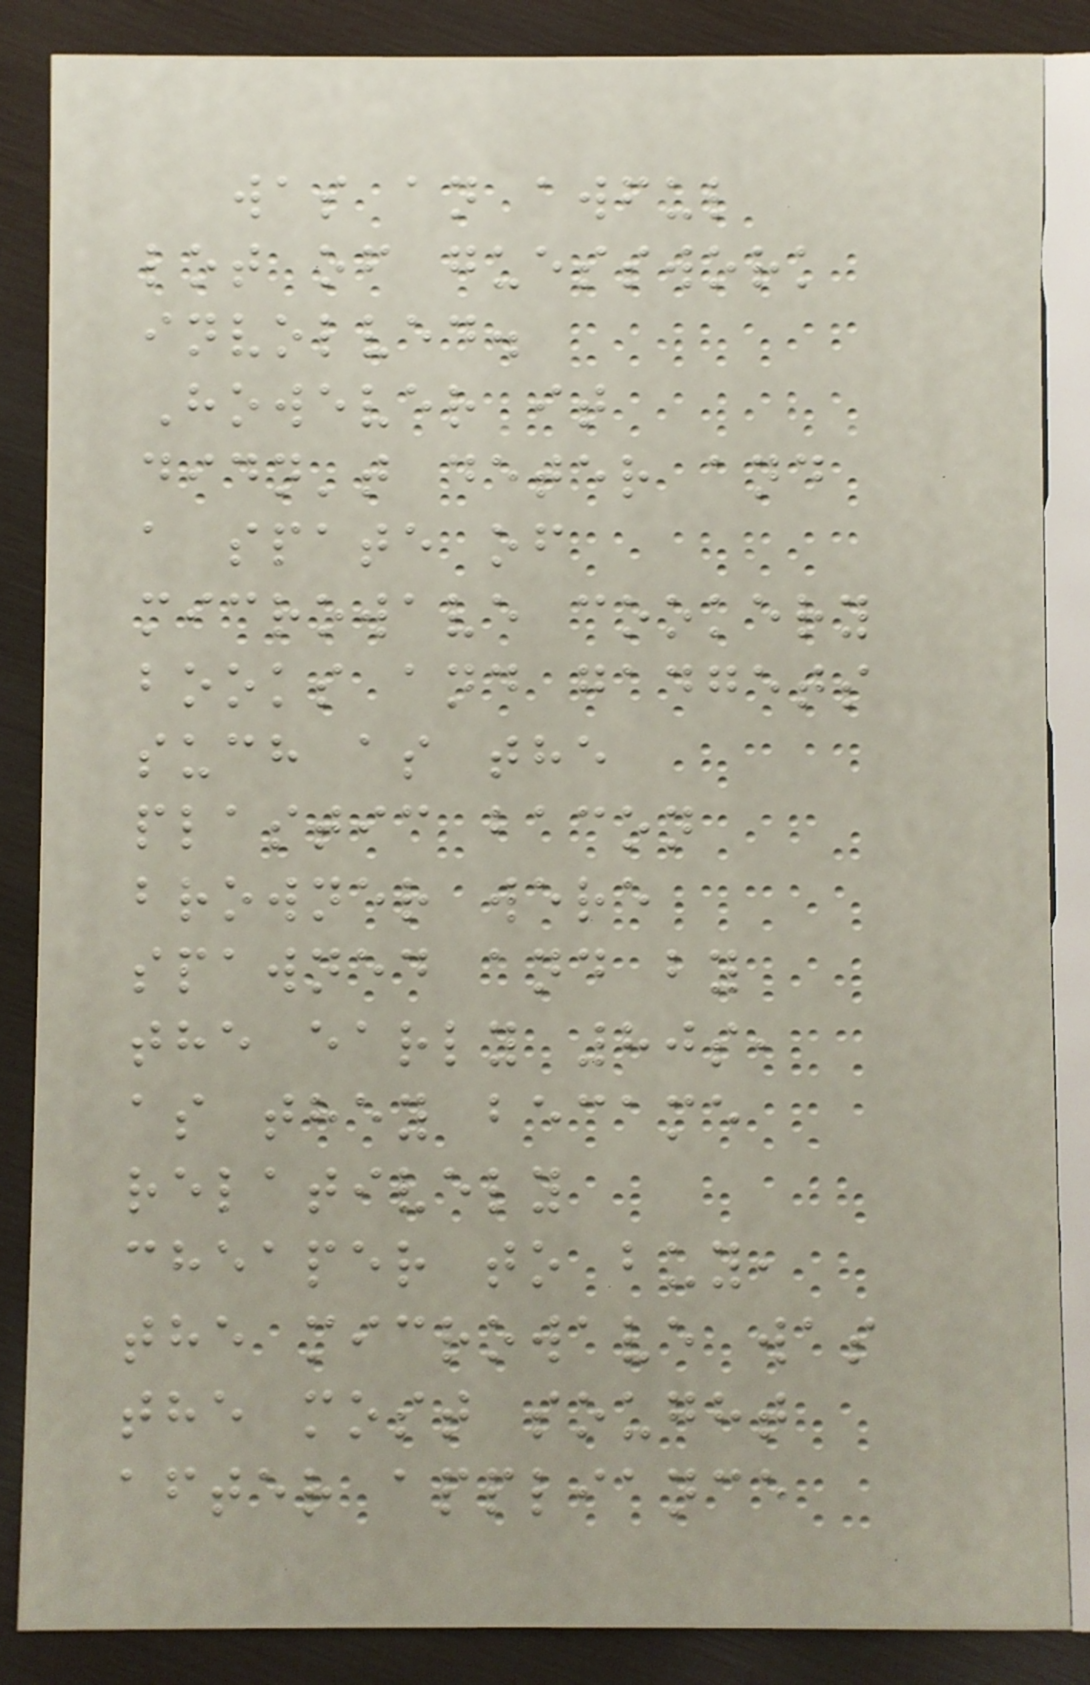was an awful
lot of guesswork
involved.
However it
didn't deter and
a spate of
microwave cookery
books and gadgets
such as the
plastic bacon
browner were
spawned and by
the early 80s,
as they became
relatively
cheaper to buy,
the microwave was
the most sought
after appliance
